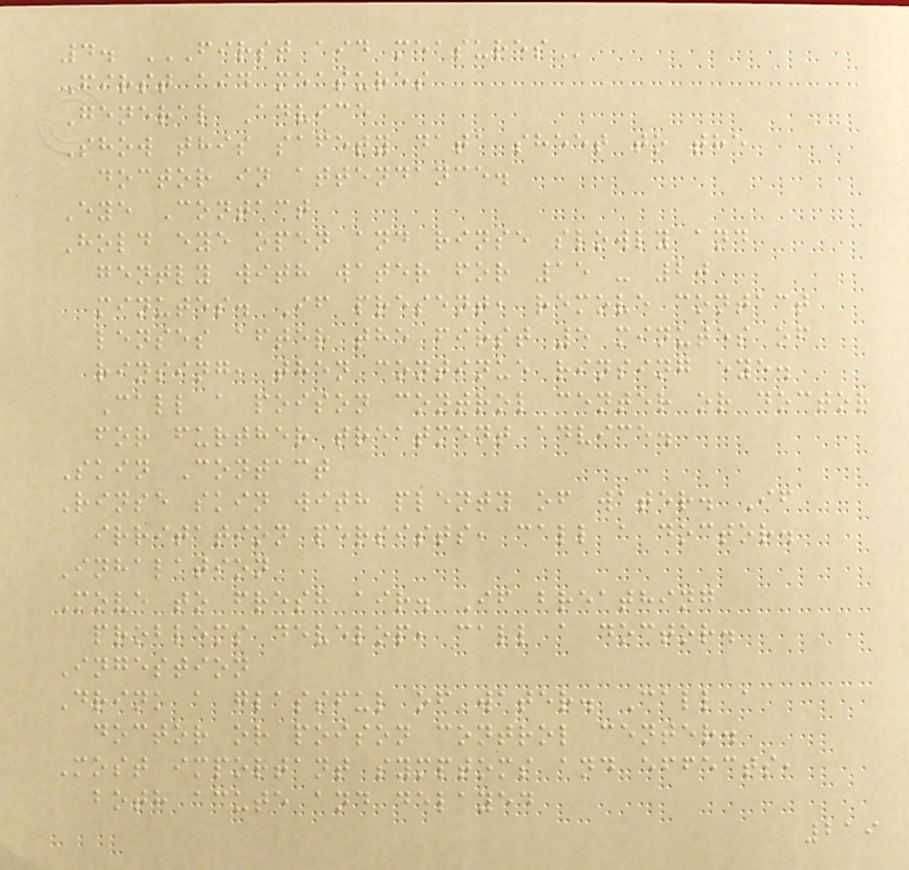4. FIRST AID MEASURES
First aid measures
General Advice
Show this safety data sheet to the
doctor in attendance.
Eye Contact
Hold eye open and rinse slowly and
gently with water for 15 - 20
minutes. If present, remove contact
lenses after the first 5 minutes of
rinsing, then continue rinsing eye.
Call a poison control center or doctor
for further treatment advice.
Skin Contact
Rinse skin with plenty of water. If
irritation persists, call a doctor.
Inhalation
Move to fresh air. If breathing
problems develop, call a doctor.
Ingestion
Drink a glassful of water. Call a
doctor or poison control center.
Most important symptoms and effects,
both acute and delayed
219
